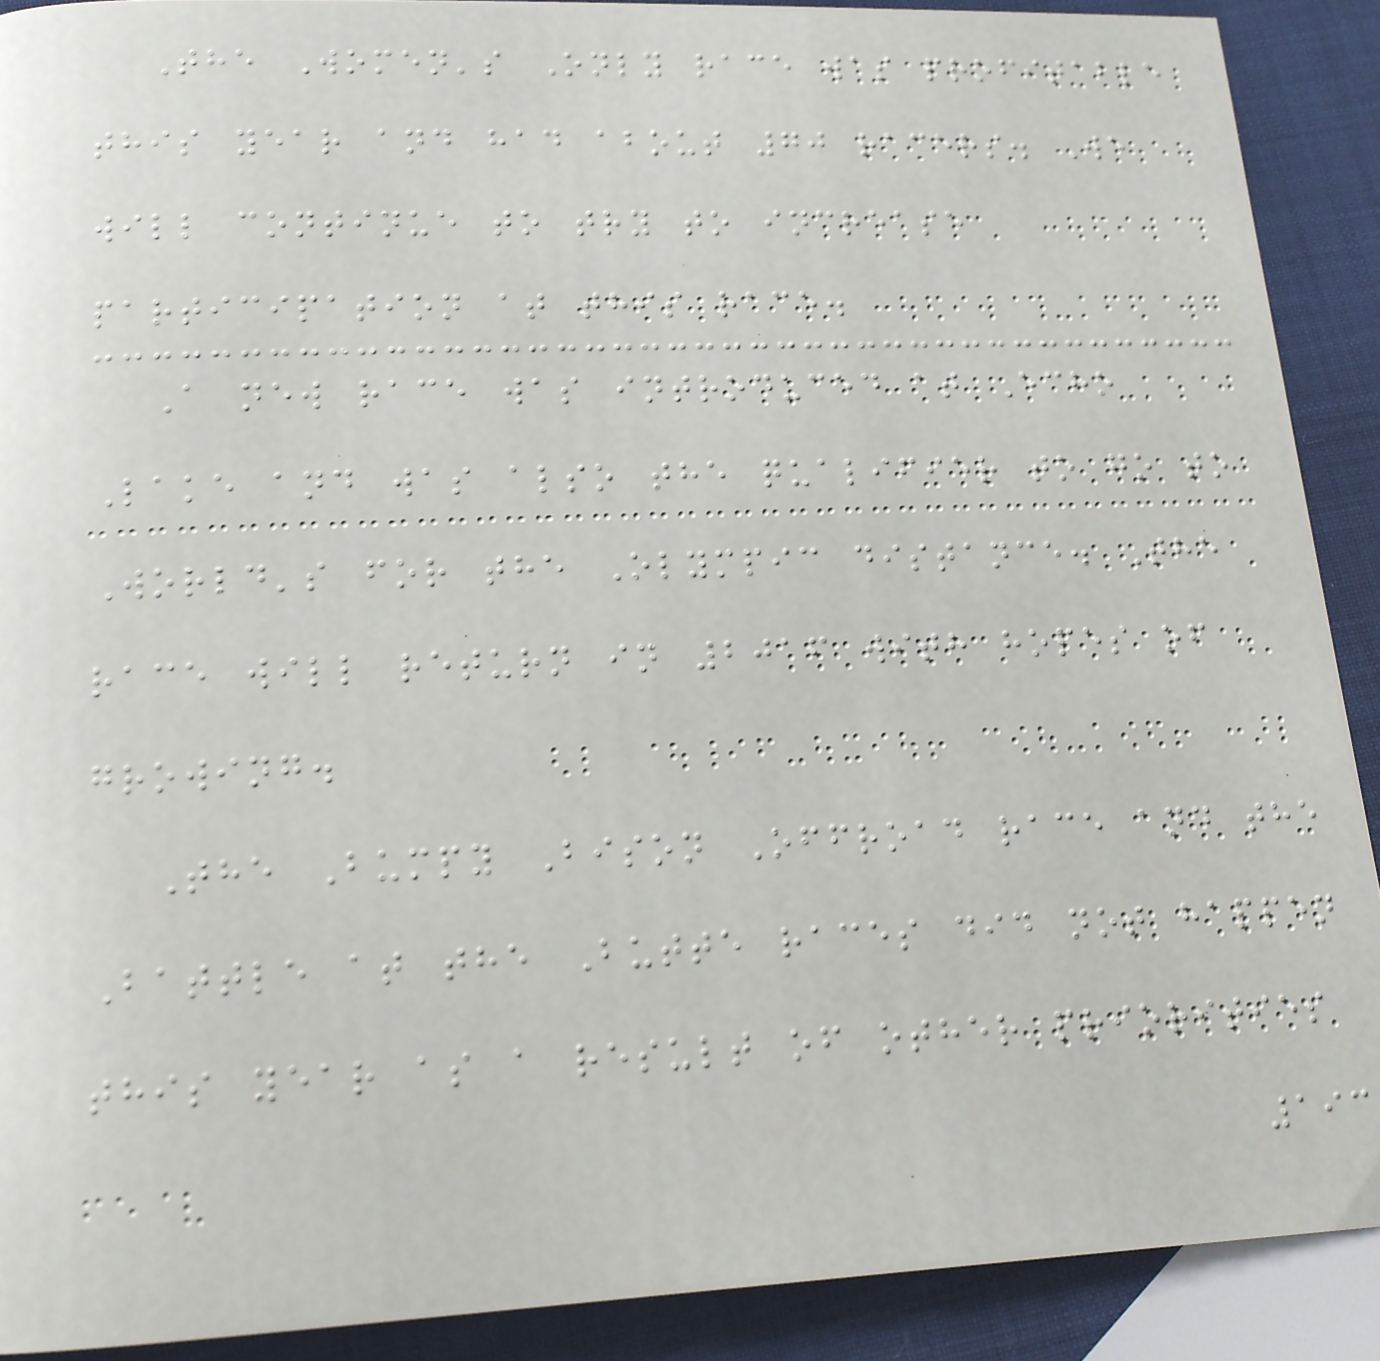The Women's Only race was profitable
this year and had about 70 racers. We
will continue to try to increase
participation at this race.
A new race was introduced at Echo
Lake and was also the qualifier to go to
World's for the Olympic distance. The
race will return in 2016 with hopes of
growing.
The Bumpy Bison Offroad race and the
Battle at the Butte races did not happen
this year as a result of other priorities
193
